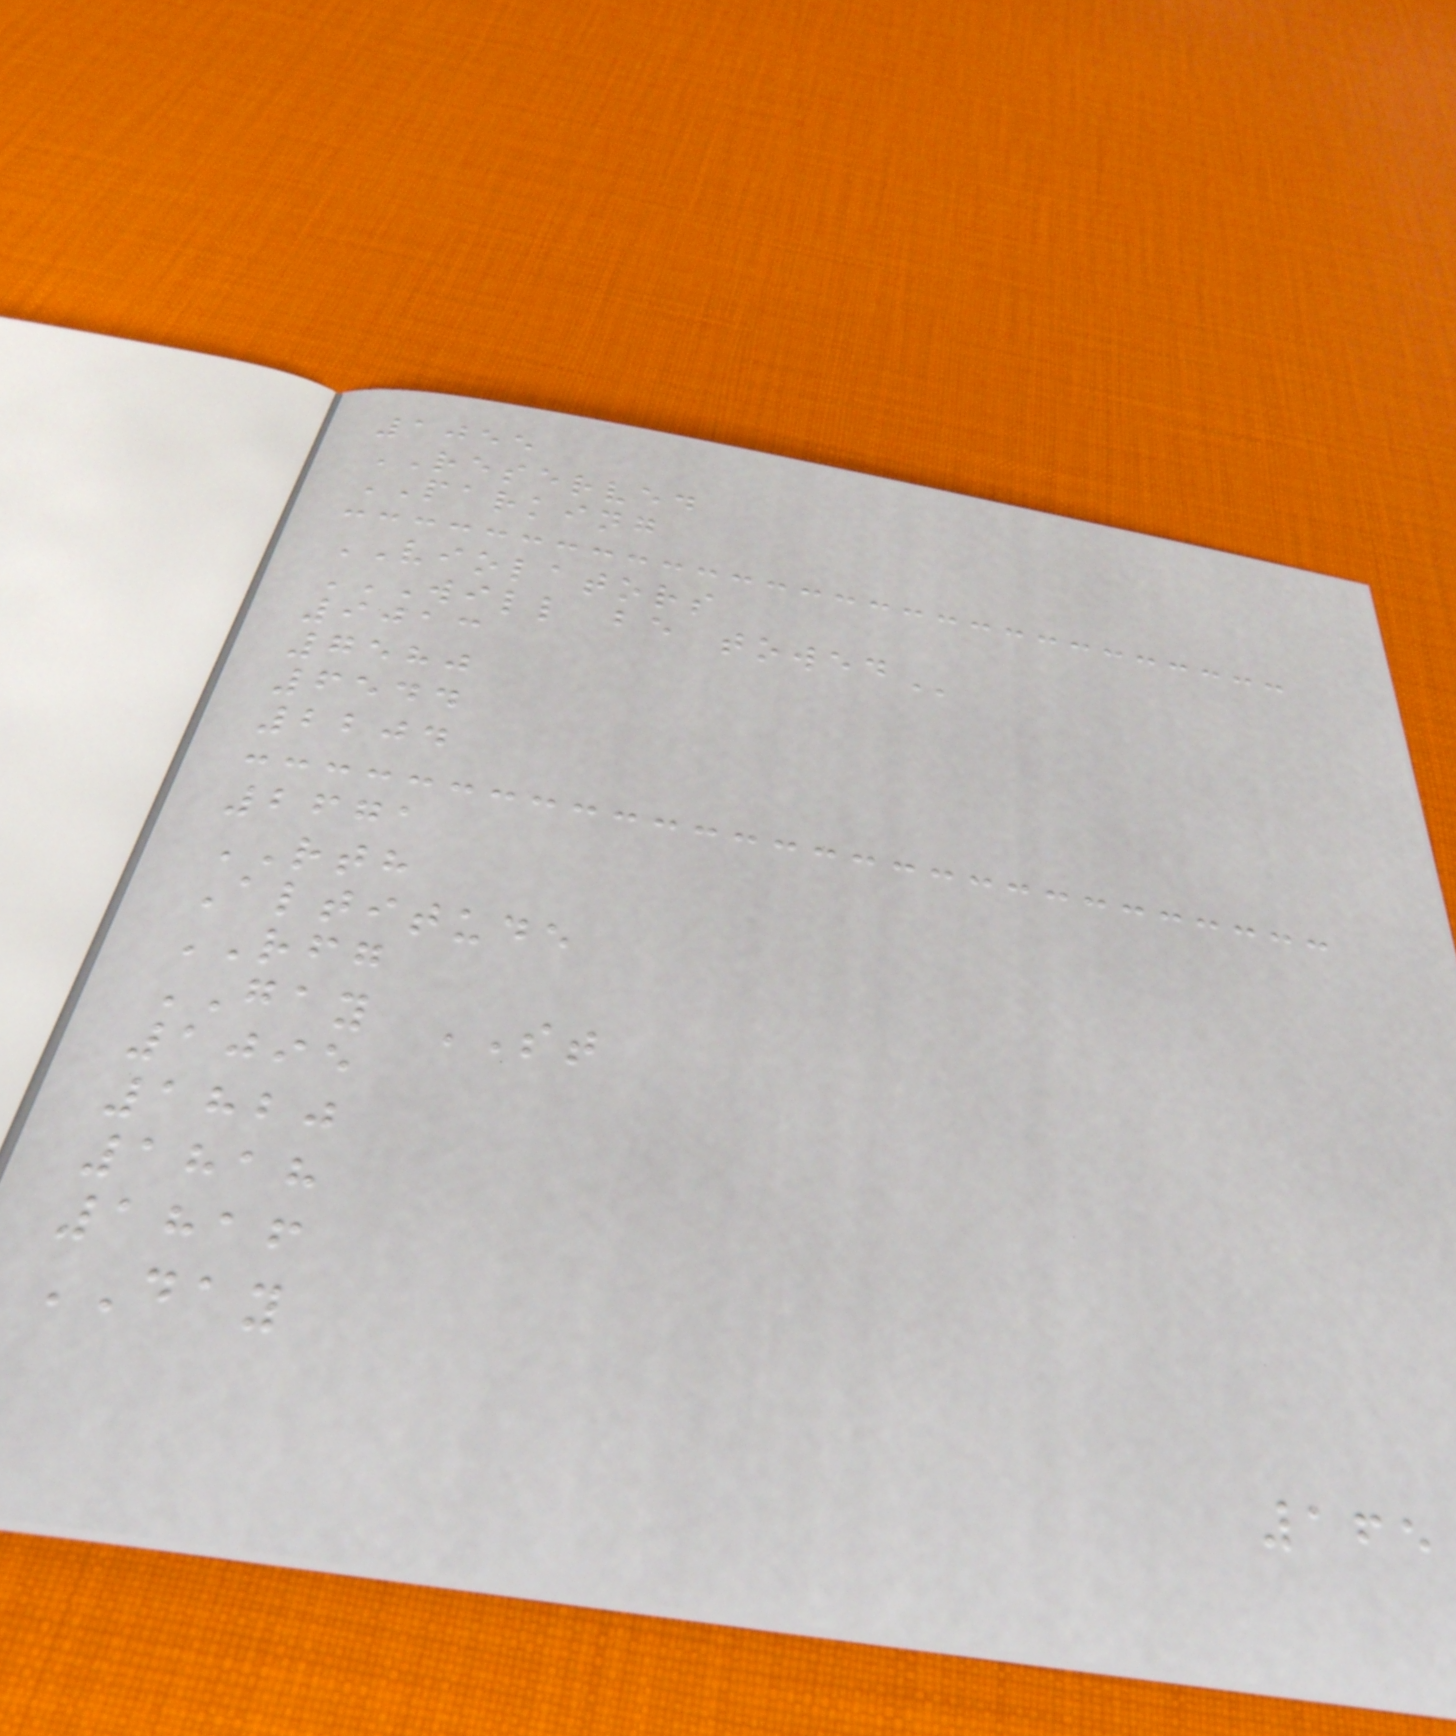1055
RESERVED
PARKING
VIOLATORS
WILL BE TOWED
9013
7580
6544
2204
2671
RTH
Altitude
RFG
GAY ST
1095
1820
1818
1816
DAY
165
